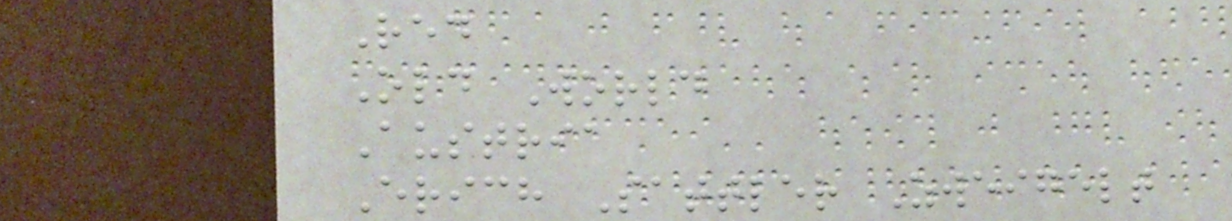Red
Old World
Austria
Erich Sattler Zweigelt
